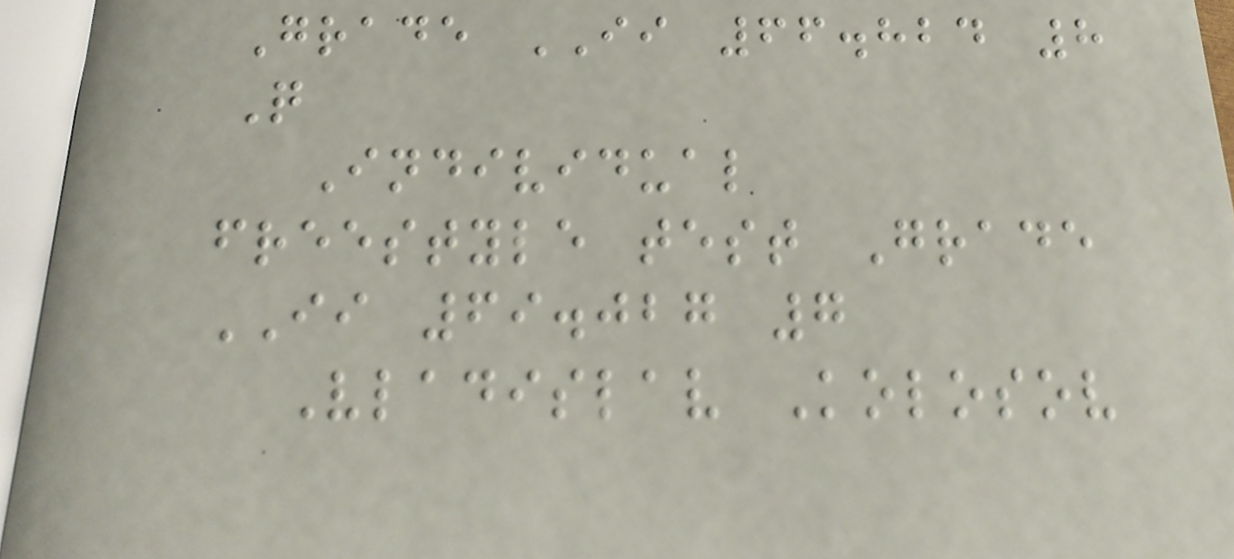Grade II 66.824 8
Q
Individual
freestyle test Grade
II 69.027 7
Vladislav Kolosov
